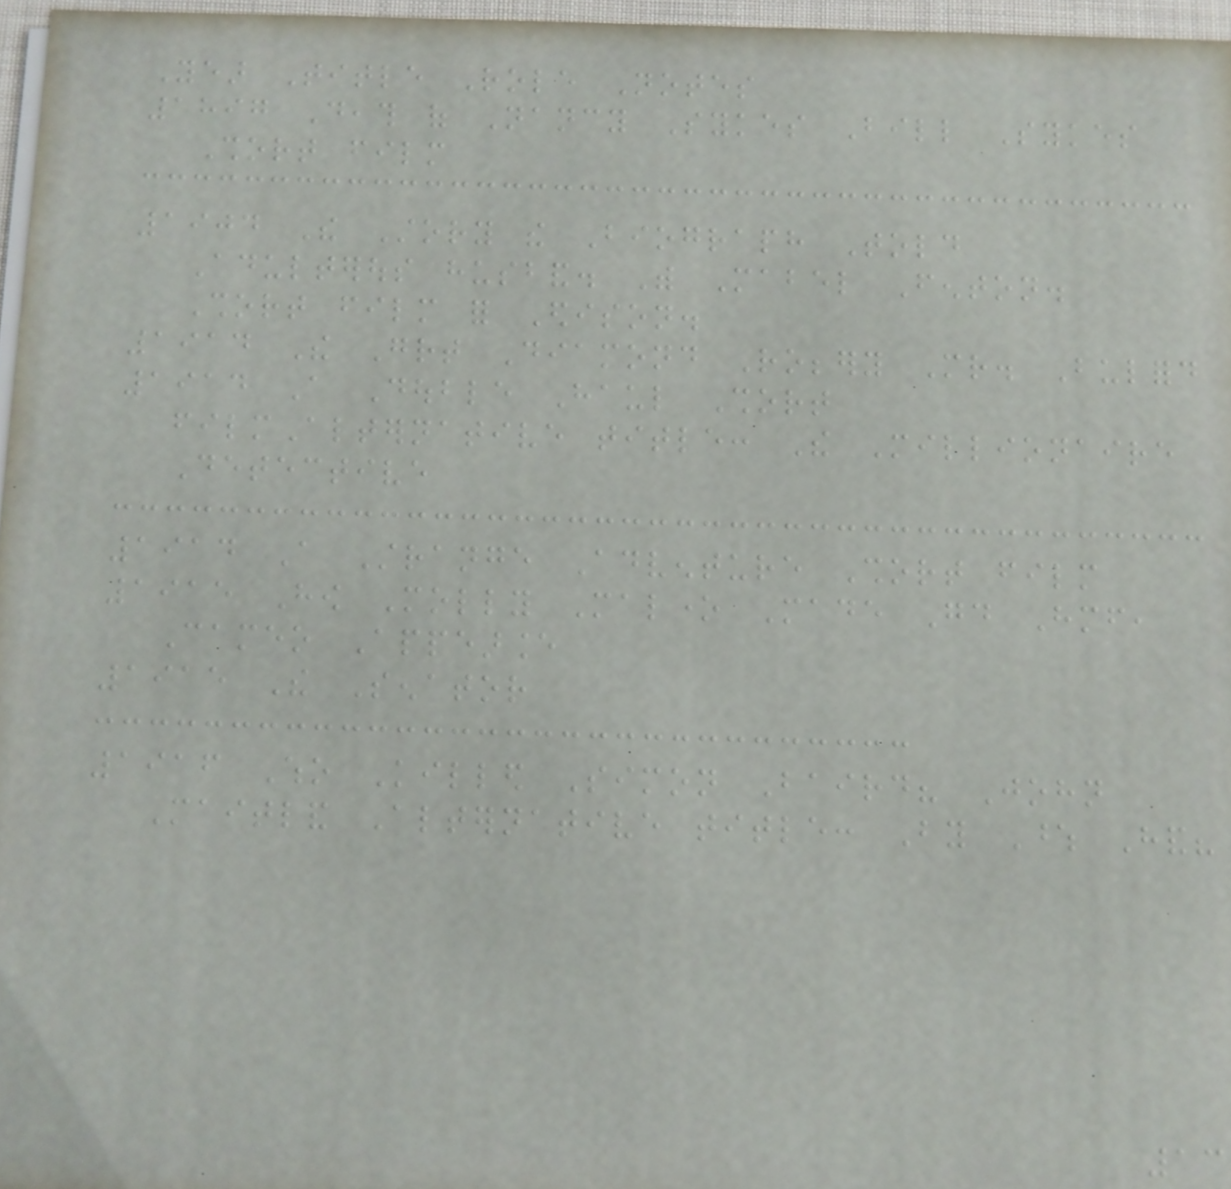Year Title Role Notes
1897 Death of Nancy Sykes Bill Sykes
Short film
1904 The Story the Biograph Told
Adulterous husband. With Mabel Fenton.
Short film for Edison.
1914 The Great Diamond Robbery Mr. Bulford
1914 A Double Haul Short
filmAlternative title: The Millionaire
Detective
1914 A Strange Adventure Short film
1915 How Molly Malone Made Good Himself,
Cameo Appearance
1915 The Senator
1916 Who Killed Simon Baird? John
Maitland Alternative title: By Whose Hand?
13
